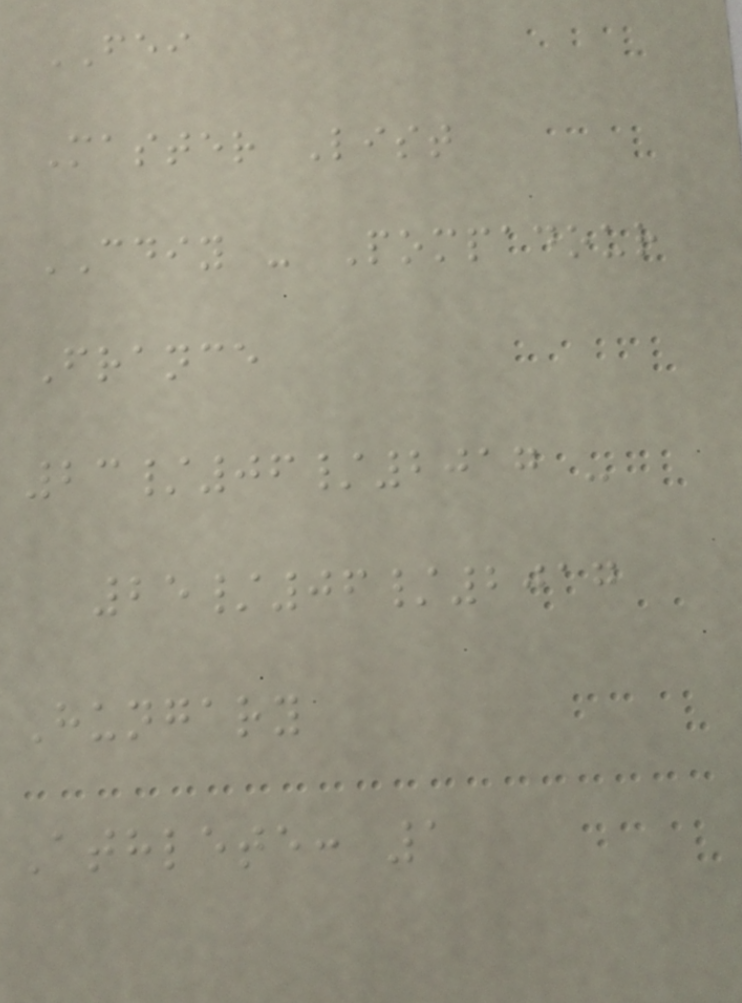FEI
Master List
CDIY - Pompadour
France
23/06/2017 -
25/06/2017
Hungary
Athlete: 1
